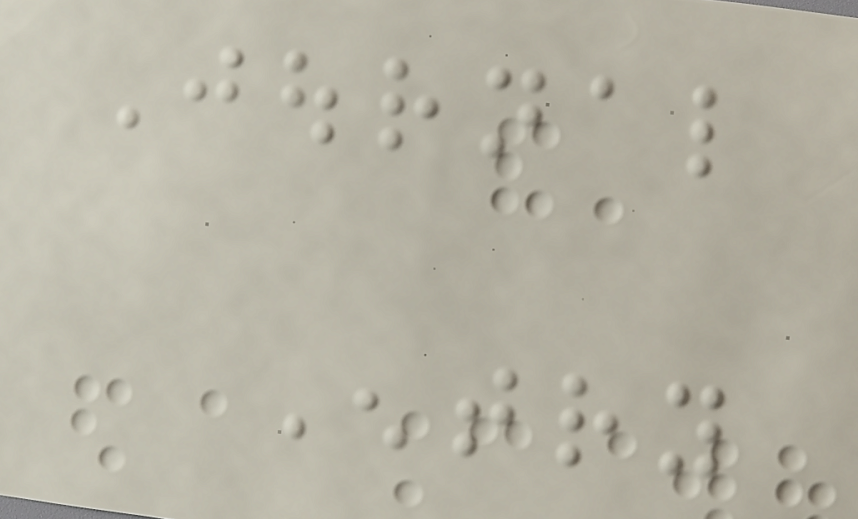Journal
Entry
